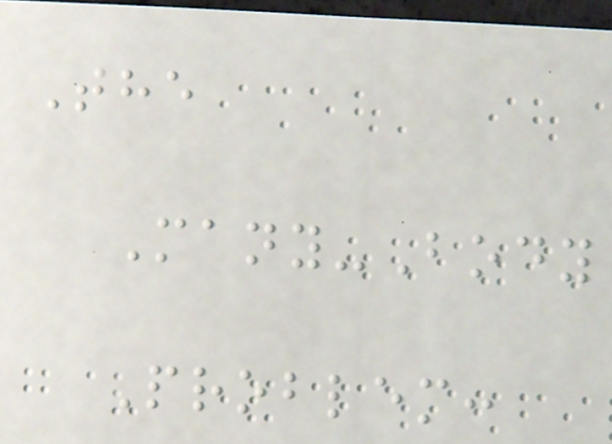The
Many-Body
Problem:
